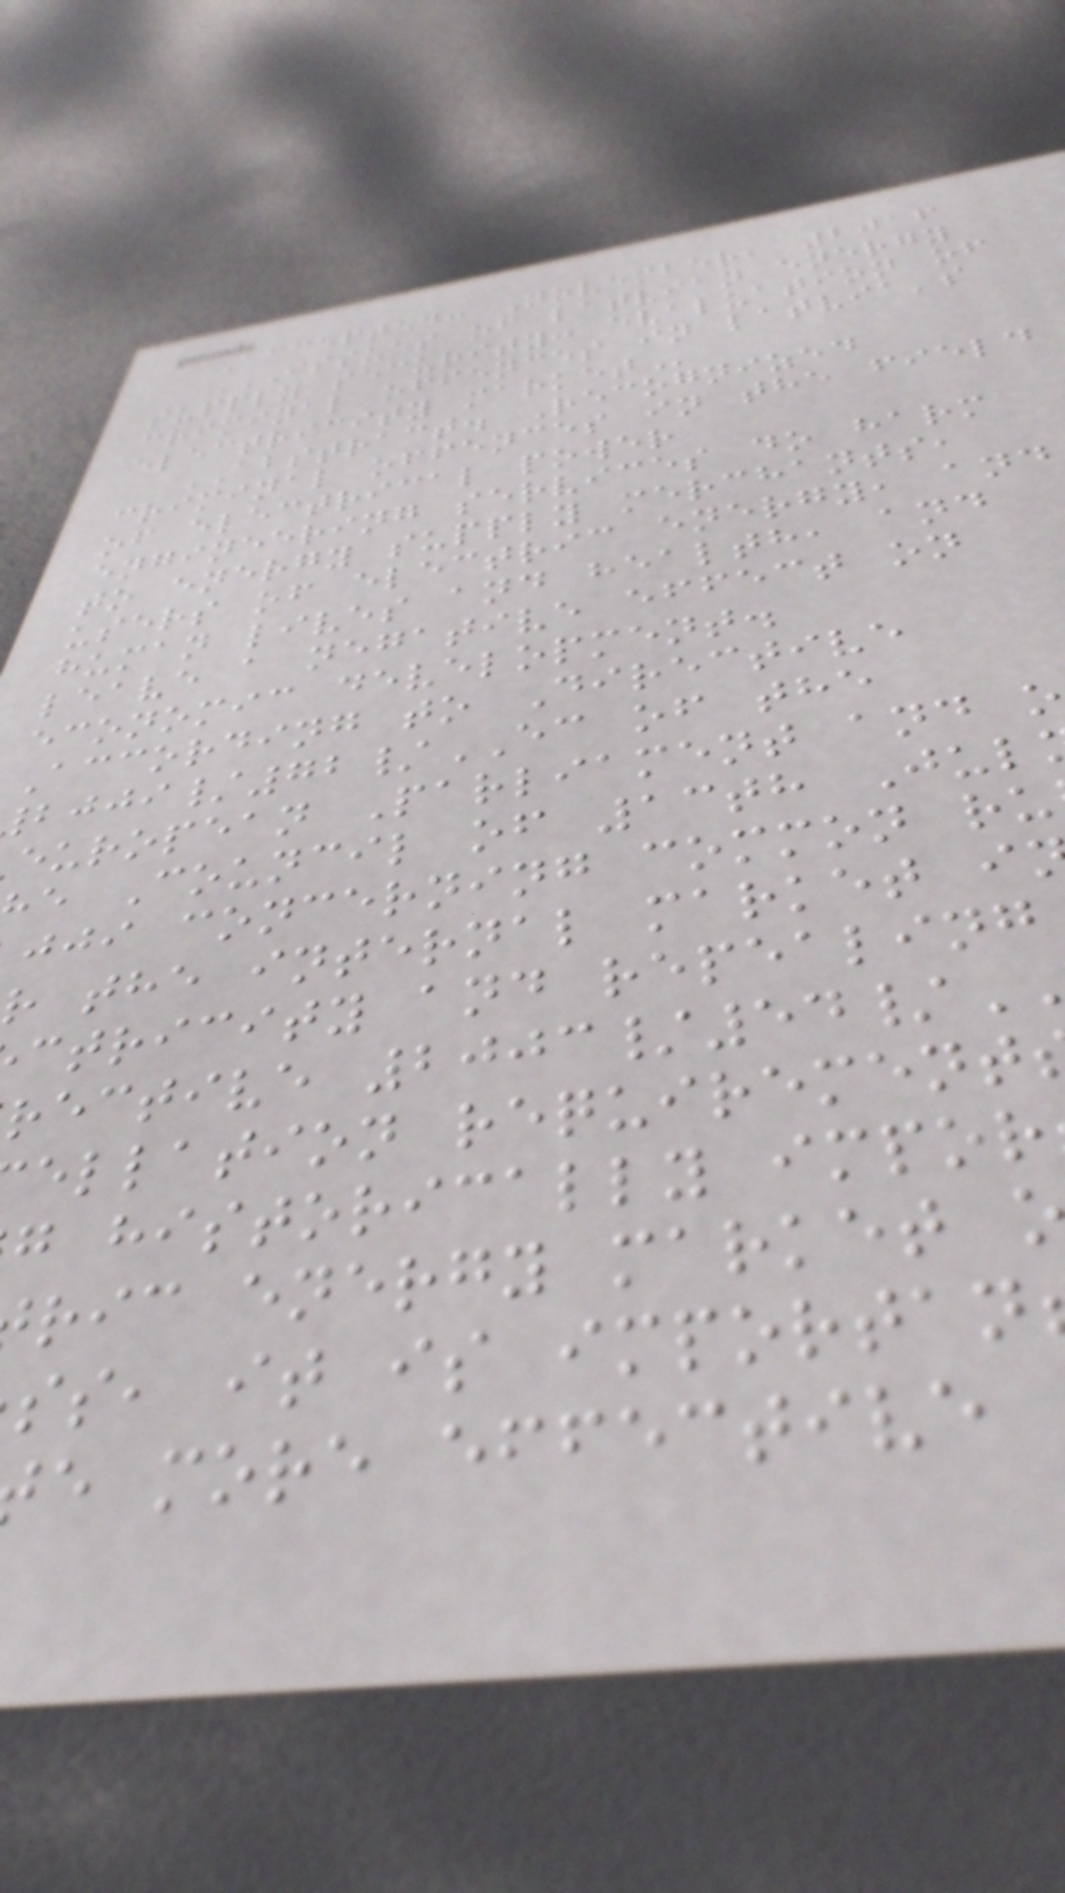Accepted: November, 2016
ISSUES OF LATVIAN ENERGY
supply security: evaluation of
criminal offences in latvia's
electricity
ABSTRACT. Recognized
criminal offences in the field
of electrical power
engineering services do harm
to energy supply merchants,
users of electric energy, and
human lives and health, and
leave a negative effect on
economic development.
According to Directive
/72/EC of the
european Parliament and o
e Council of 13th Jul
jji concerning common ru
r the internal market i
ctricity and repealing
rective 2003/54/
ellation requirement
g historically impor
ric energy market
ss, it is importan
e more effective
